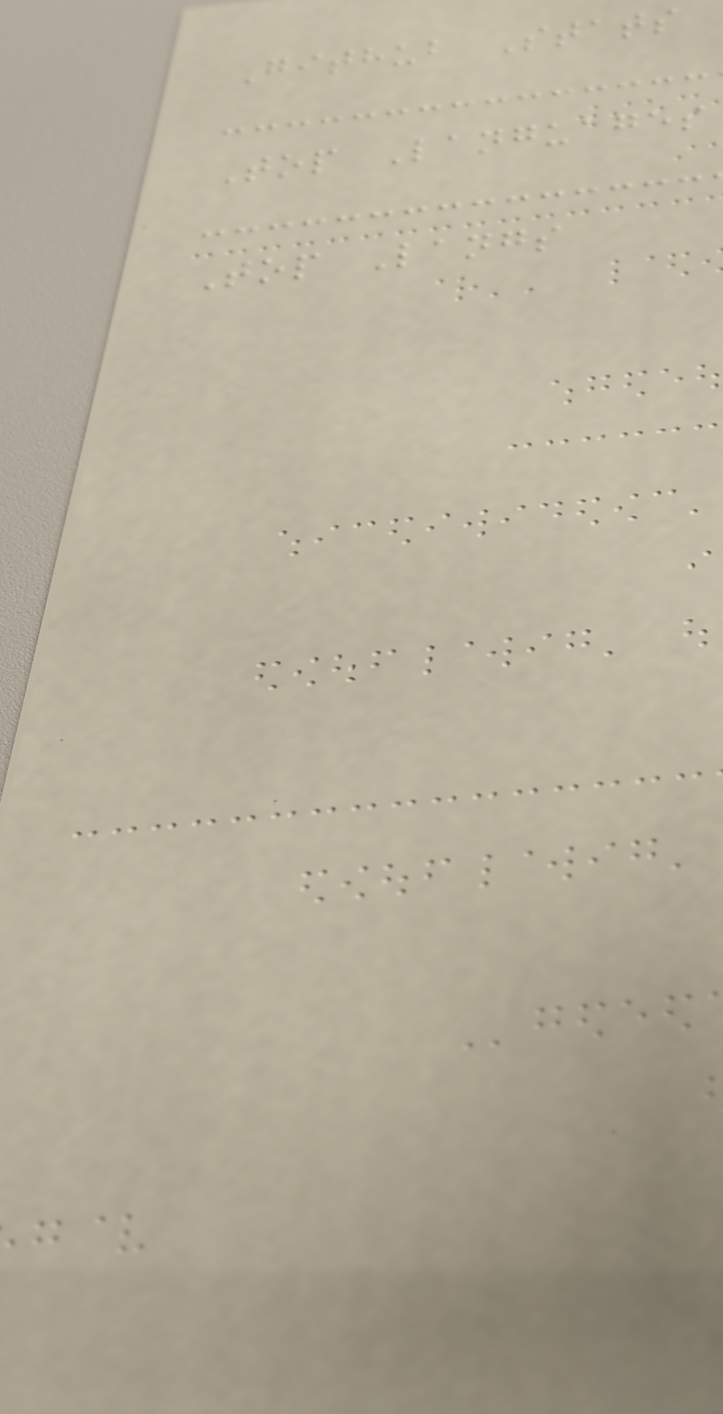Github Stats
Top Languages
Top Langs
